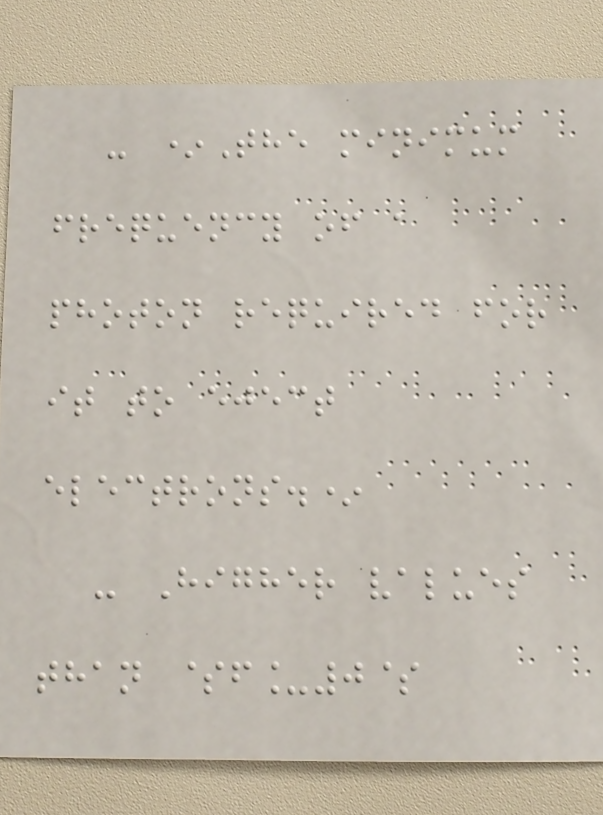- *The minimum
frequency of a
photon required for
it to eject
electrons.*
- Higher values
than $f_0$
